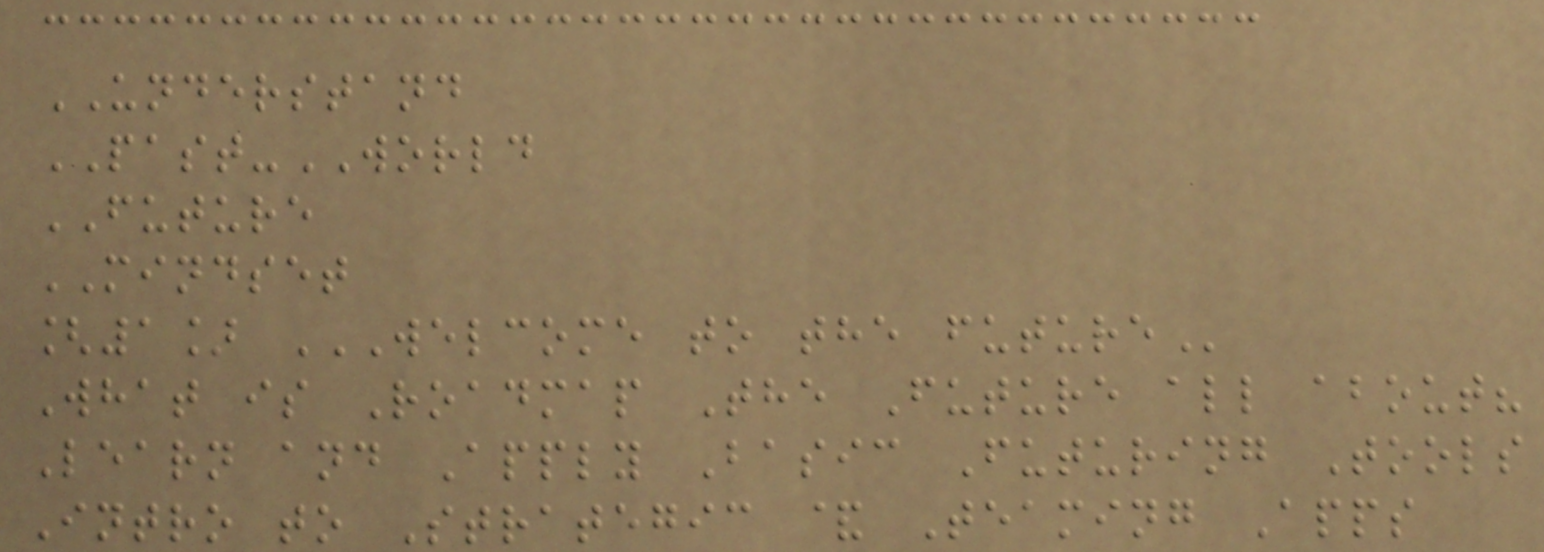UNDERSTAND
PAST-WORLD
FUTURE
MINDSET
[1] WELCOME TO THE FUTURE
What is Roadmap The Future all about?
Learn and Apply Basic Futuring Tools
Intro to Strategic & Teaming Apps
